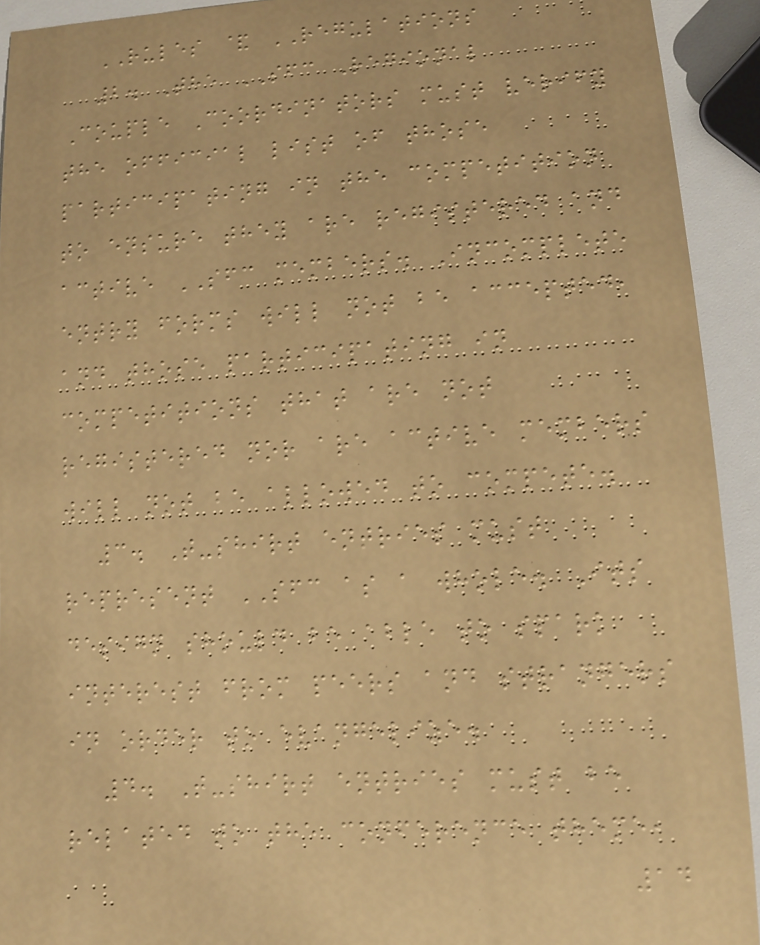RULES & REGULATIONS
2. The SFC Regional
Couple Coordinators must verify
the official list of those
participating in the competition
to ensure they are registered and
active SFC members. Incomplete
entry forms will not be accepted,
and those participating in
competitions that are not
registered nor are active members
will not be allowed to compete.
3. T-shirt entries must
represent SFC as a whole. Its
design should be able to spark
interest from peers and strangers
in order to evangelize.
4. T-shirt entries must be
related to the conference theme,
14
